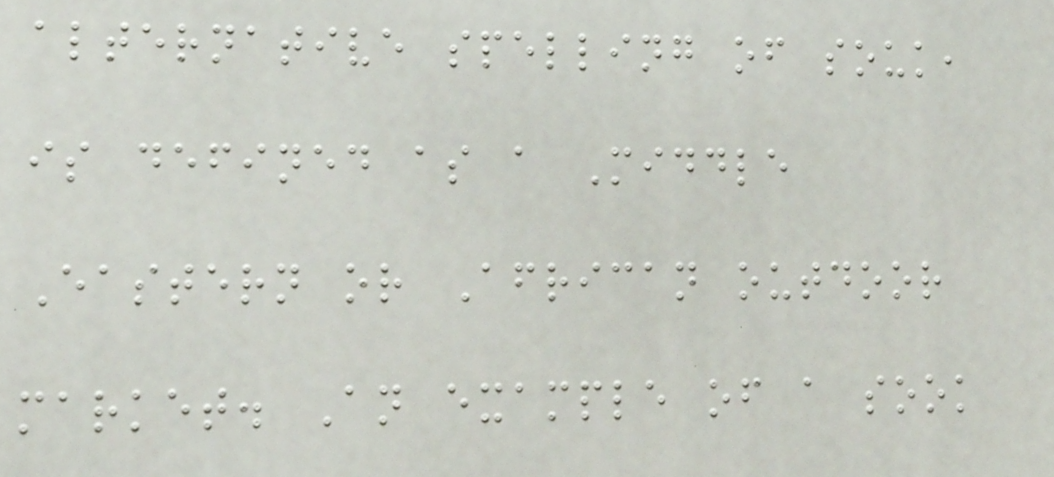alternative spelling of souk,
is defined as a Middle
Eastern or African outdoor
market. An example of a sook
